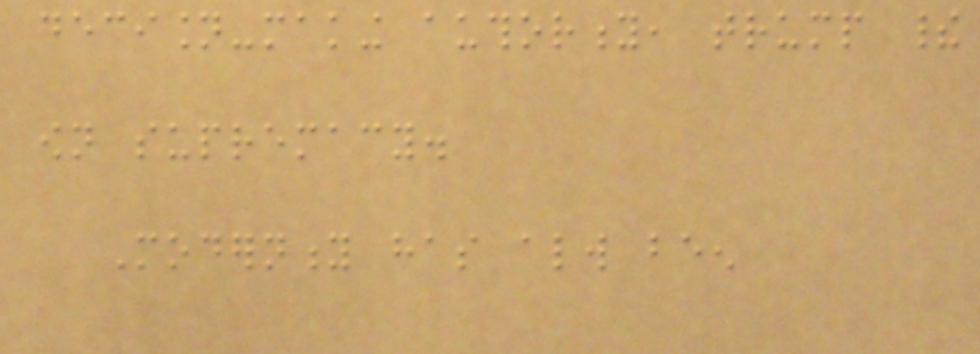decision-making authority, trump their
own supremacy.
Modernity has always been
